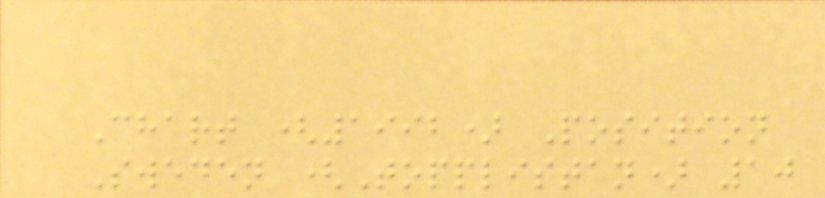Chart (1992) Position
Sweden (Topplistan) 10
